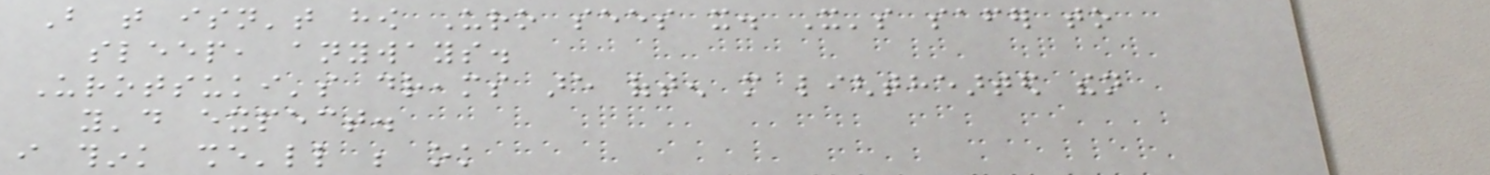But that isn't how Uro sees it. It's safer to
sleep, anyways.
Urotsuki's dreams are often more lighthearted then
you'd expect.
i think she'll be ok
